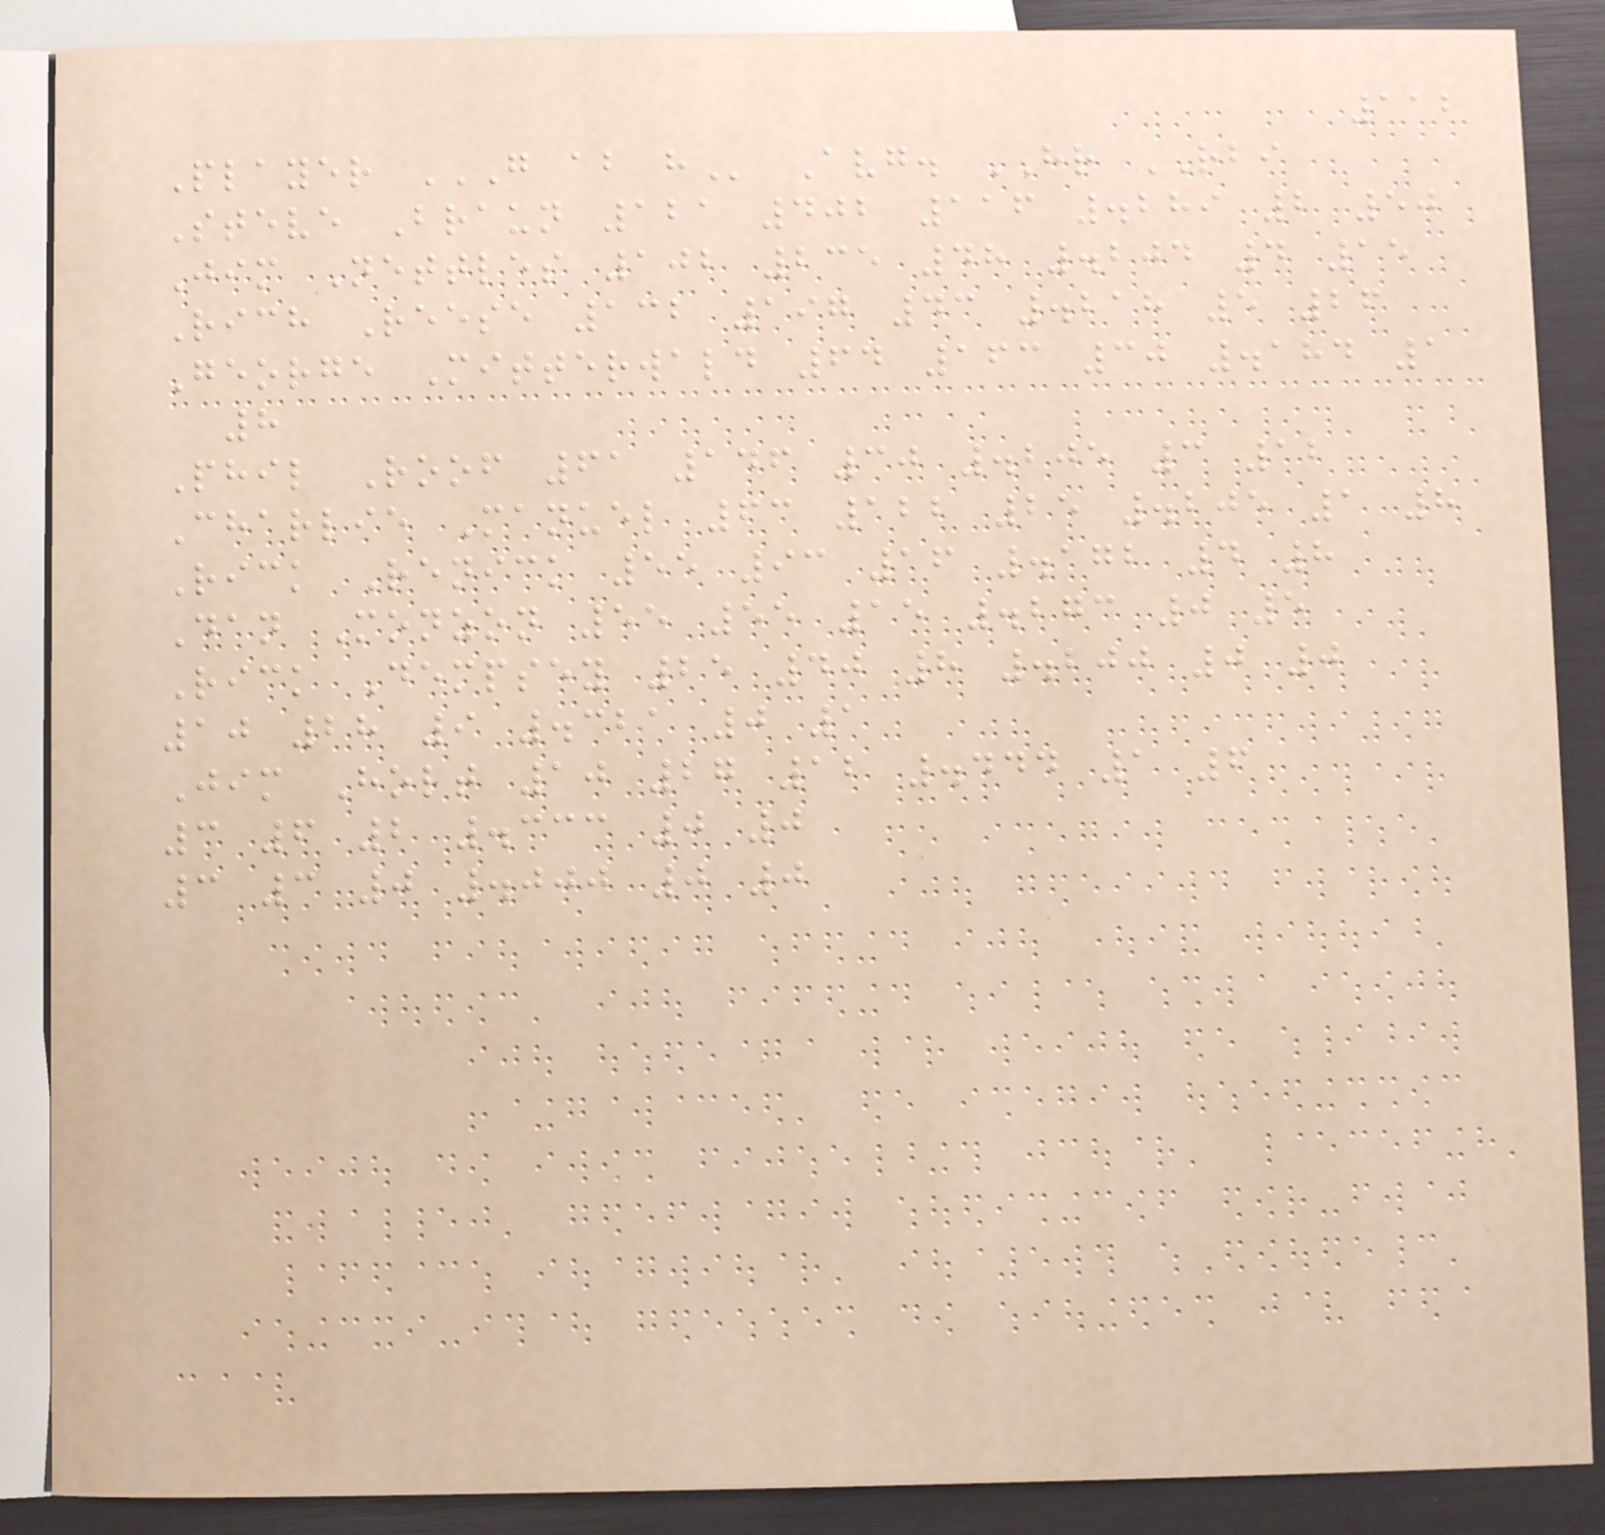112
Player G AB H Avg. HR RBI
Steve Braun 121 402 116 .289 2 50
Jim Nettles 102 235 48 .204 4 15
Rich Reese 132 197 43 .218 5 26
George Mitterwald 64 163 30 .184 1
8
Phil Roof 61 146 30 .205 3 12
Charlie Manuel 63 122 25 .205 1 8
Rick Renick 55 93 16 .172 4 8
Dan Monzon 55 55 15 .273 0 5
Rick Dempsey 25 40 8 .200 0 0
10 28 9 .321 0 1
Jim Holt 10 27 12 .444 1 6
3 6 2 .333 0 0
3 3 0 .000 0 0
